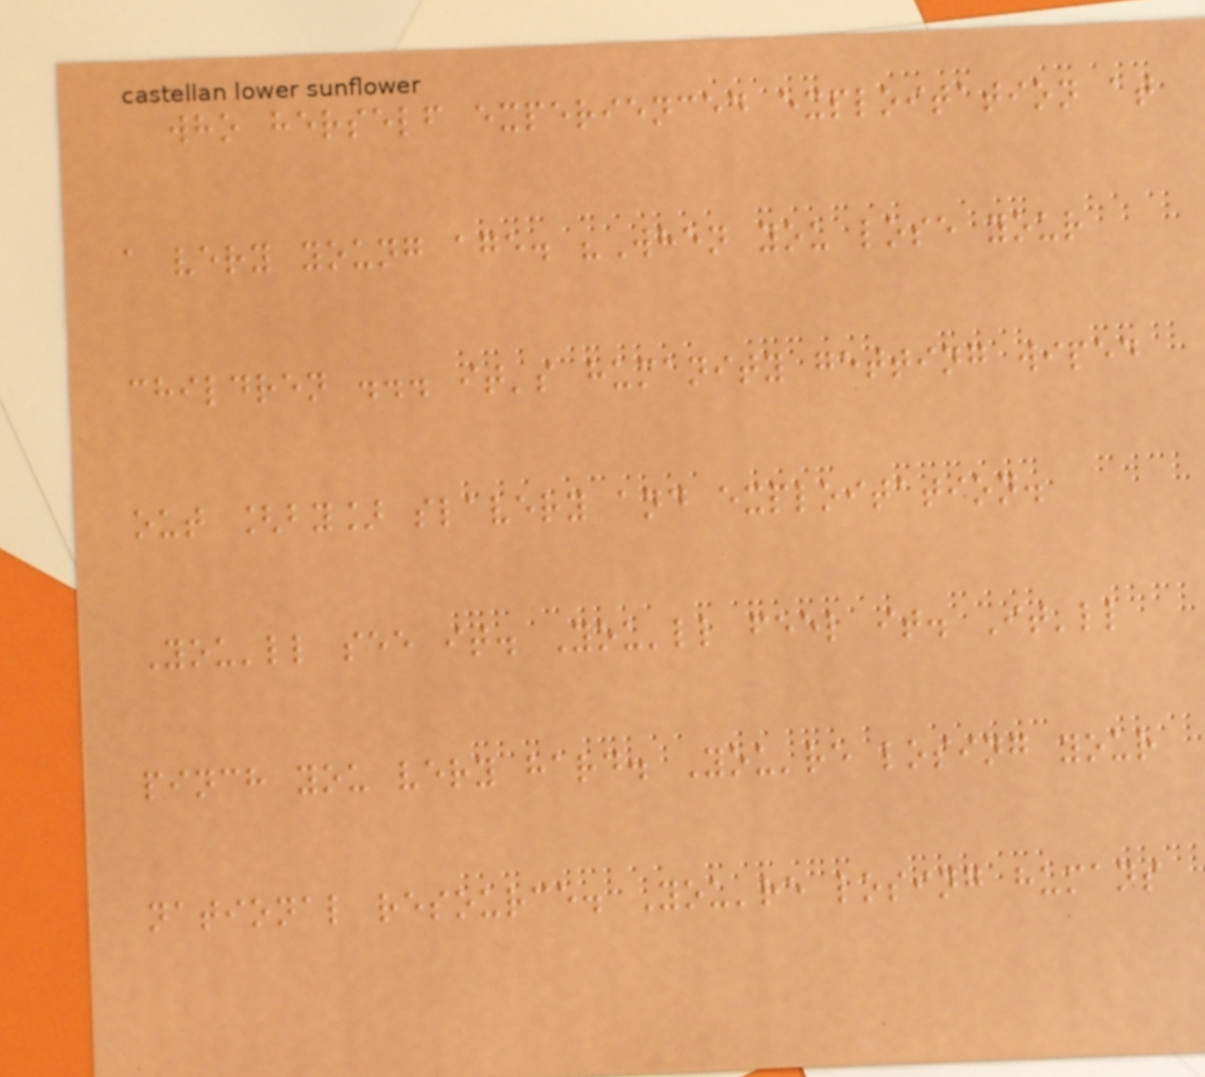who herself experienced exploitation at
a very young age. "When you lose your
children ... it's humanity getting wiped
out [by] slavery and exploitation.
You'll see it. You'll feel it. It'll
pinch you very hard. You're losing your
national resource. You're losing humans
